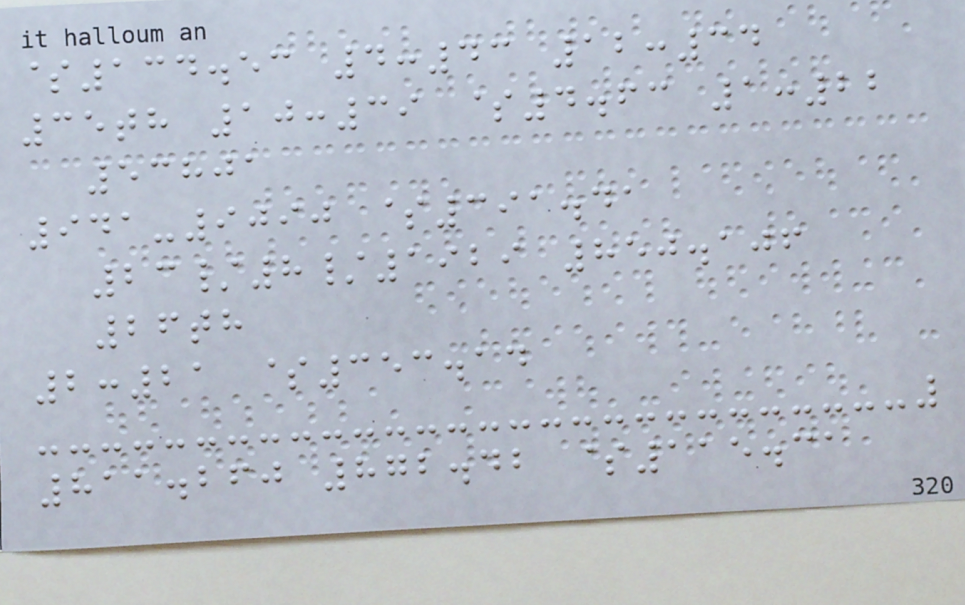$134.53 4:43 12:34
35th 10:39 $4.63 1:22
53801
941-9090 $391.41
23/8/1929 850.106
26th
2:21 $353.14
811.260 872.42 $115.31
